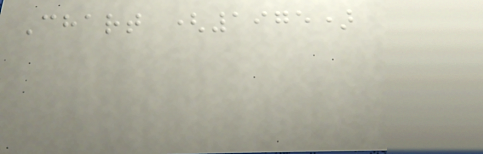Chart (1975)
